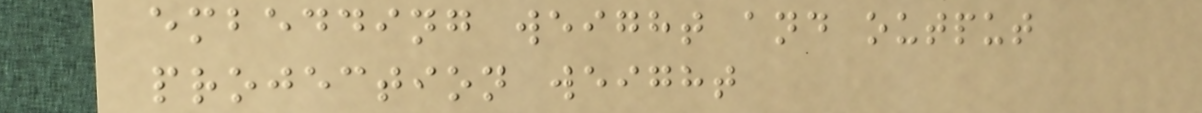embedding weight and output
projection weight
